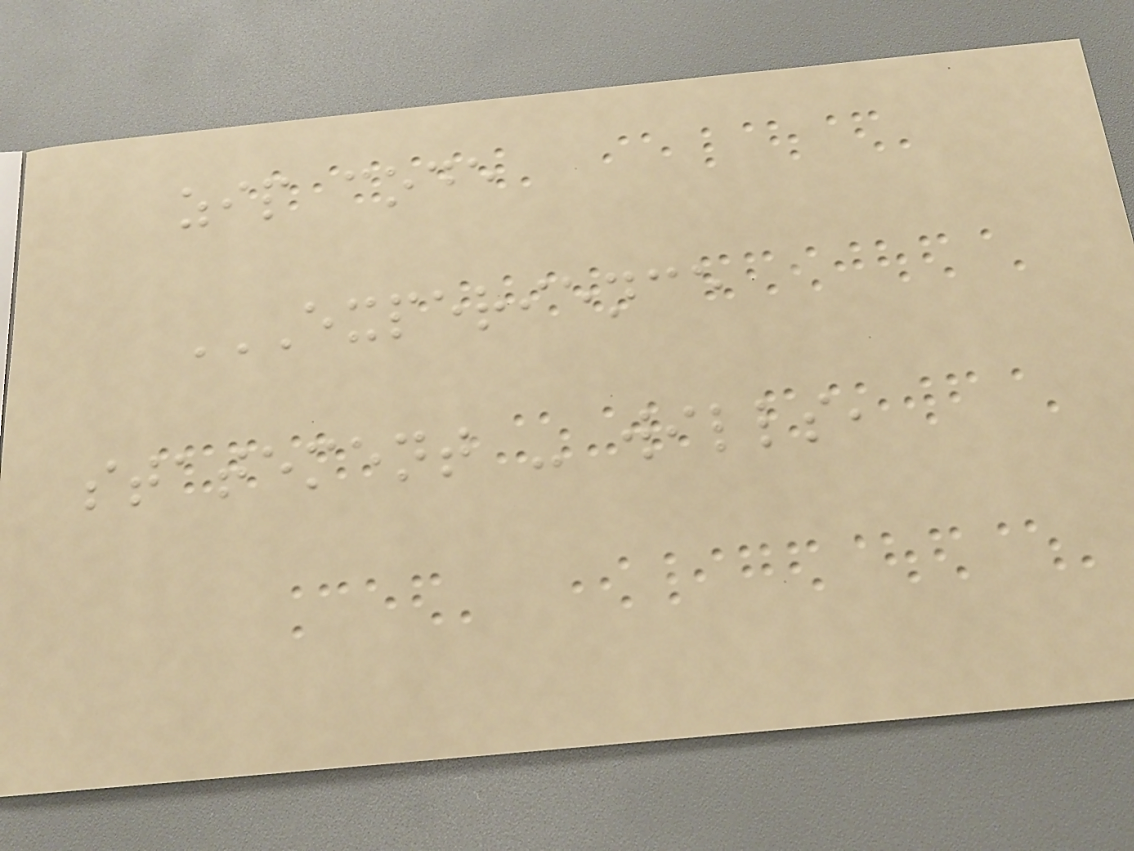zip code
EXPERIENCE
STATEMENT - WILLS,
